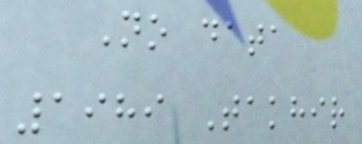No data
1989 Takhir
